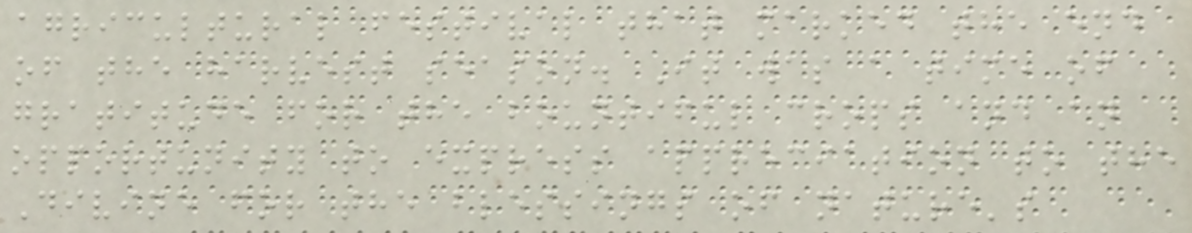agricultural festival that marked the end
of the harvest season. It was a time of
gratitude for the bountiful crops and an
opportunity to express appreciation to the
Divine for the blessings of nature's
